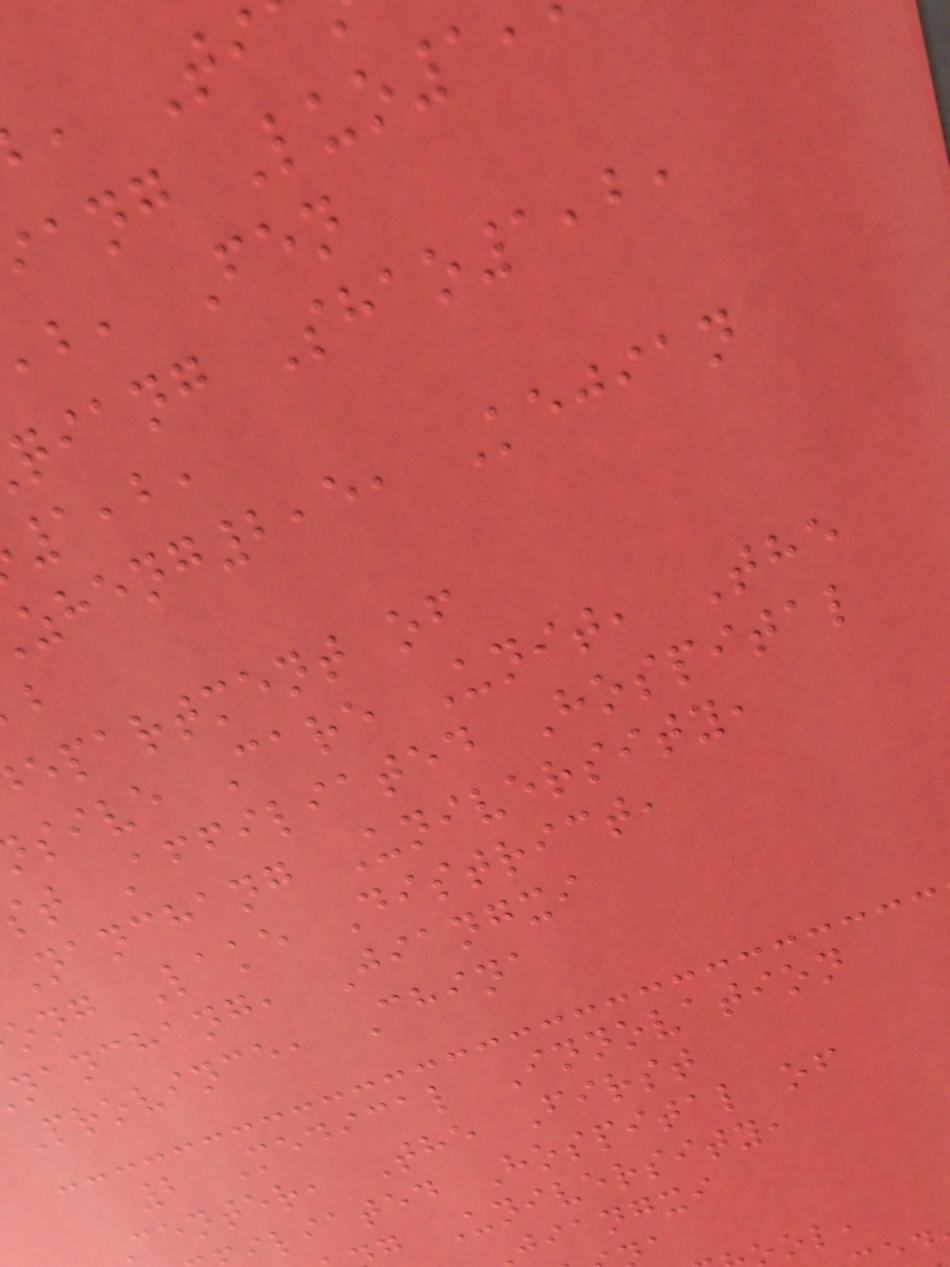, Ti
ang Luo1
,b, Fen
qiang Shao1,2,
1,2,
zheng2,5, Kejian
epartment of
sive Care Unit, The
t Affiliated Hospital
Nanchang University,
ong Lake District,
nanchang, Jiangxi
Province, China
2 Medical Innovation
center, The First
iliated Hospital of
g University,
jiangxi
